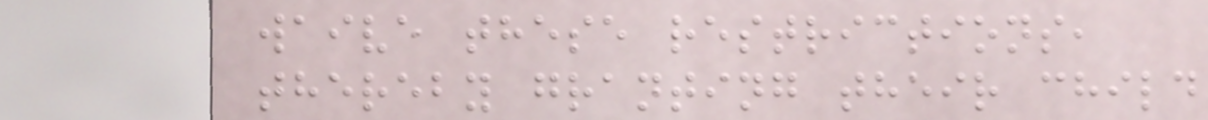waive these restrictions,
thereby granting their child
